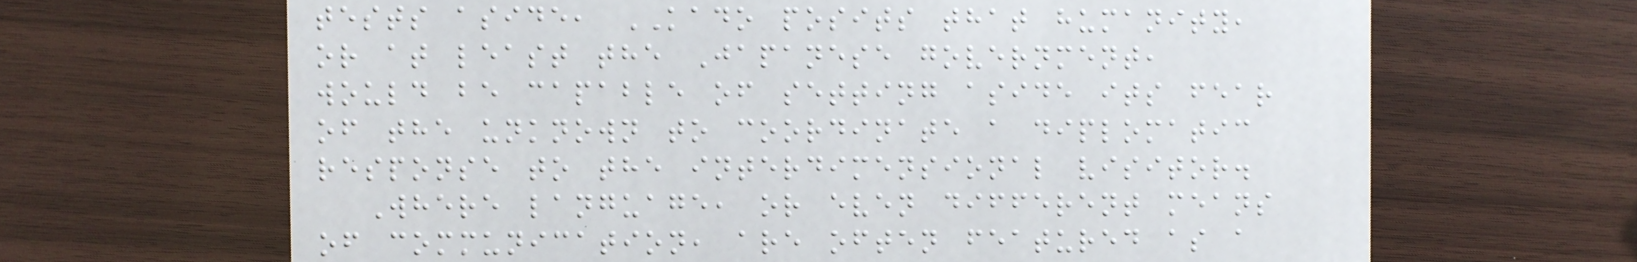tests aside, KADO posits that humanity,
or at least the Japanese government,
would be capable of setting aside its fear
of the unknown to coordinate a diplomatic
response to the interdimensional visitor.
Where language, or even different means
of communication, are often featured as a
